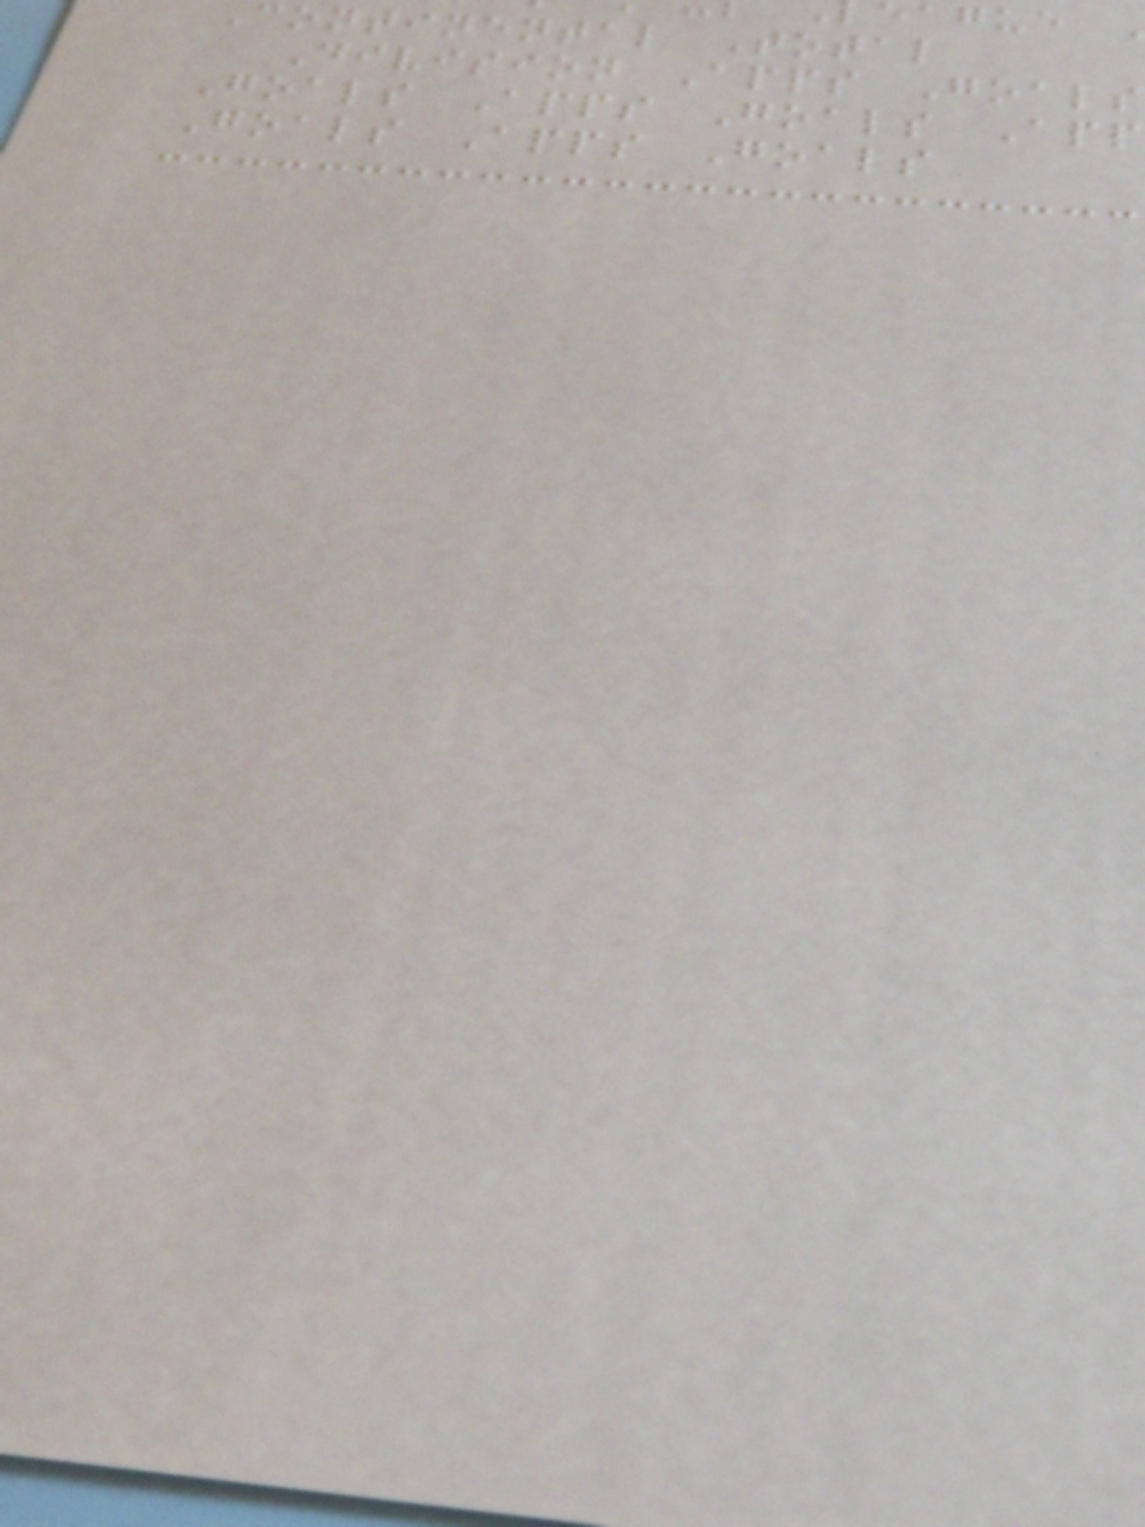continental Total
Division Apps Goals
Goals Apps Goals App
Goals Apps Goals
